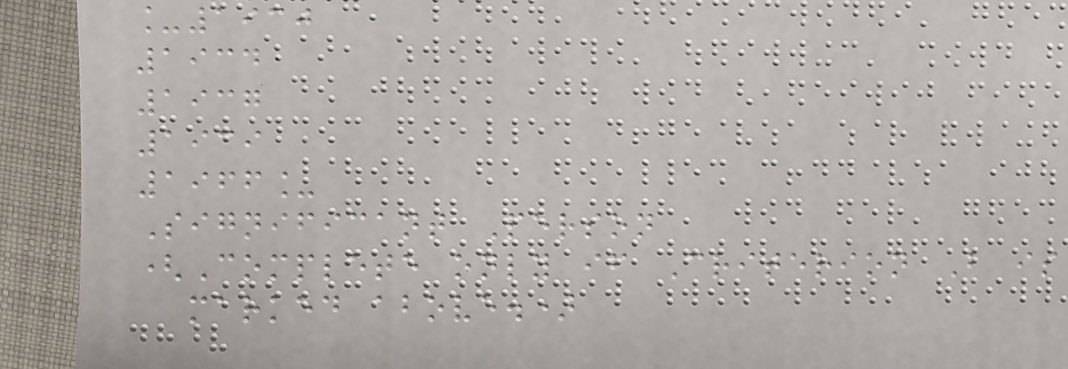_1930
1934
1937
1939
1966_
Significant Person
(Complete only if Criterion B is
marked above.)
